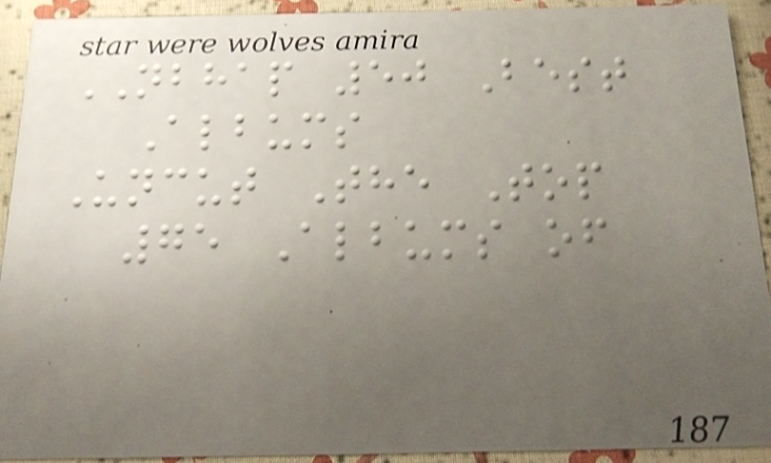NBHAP 50 Best
Albums
Uncut The Top
75 Albums of
